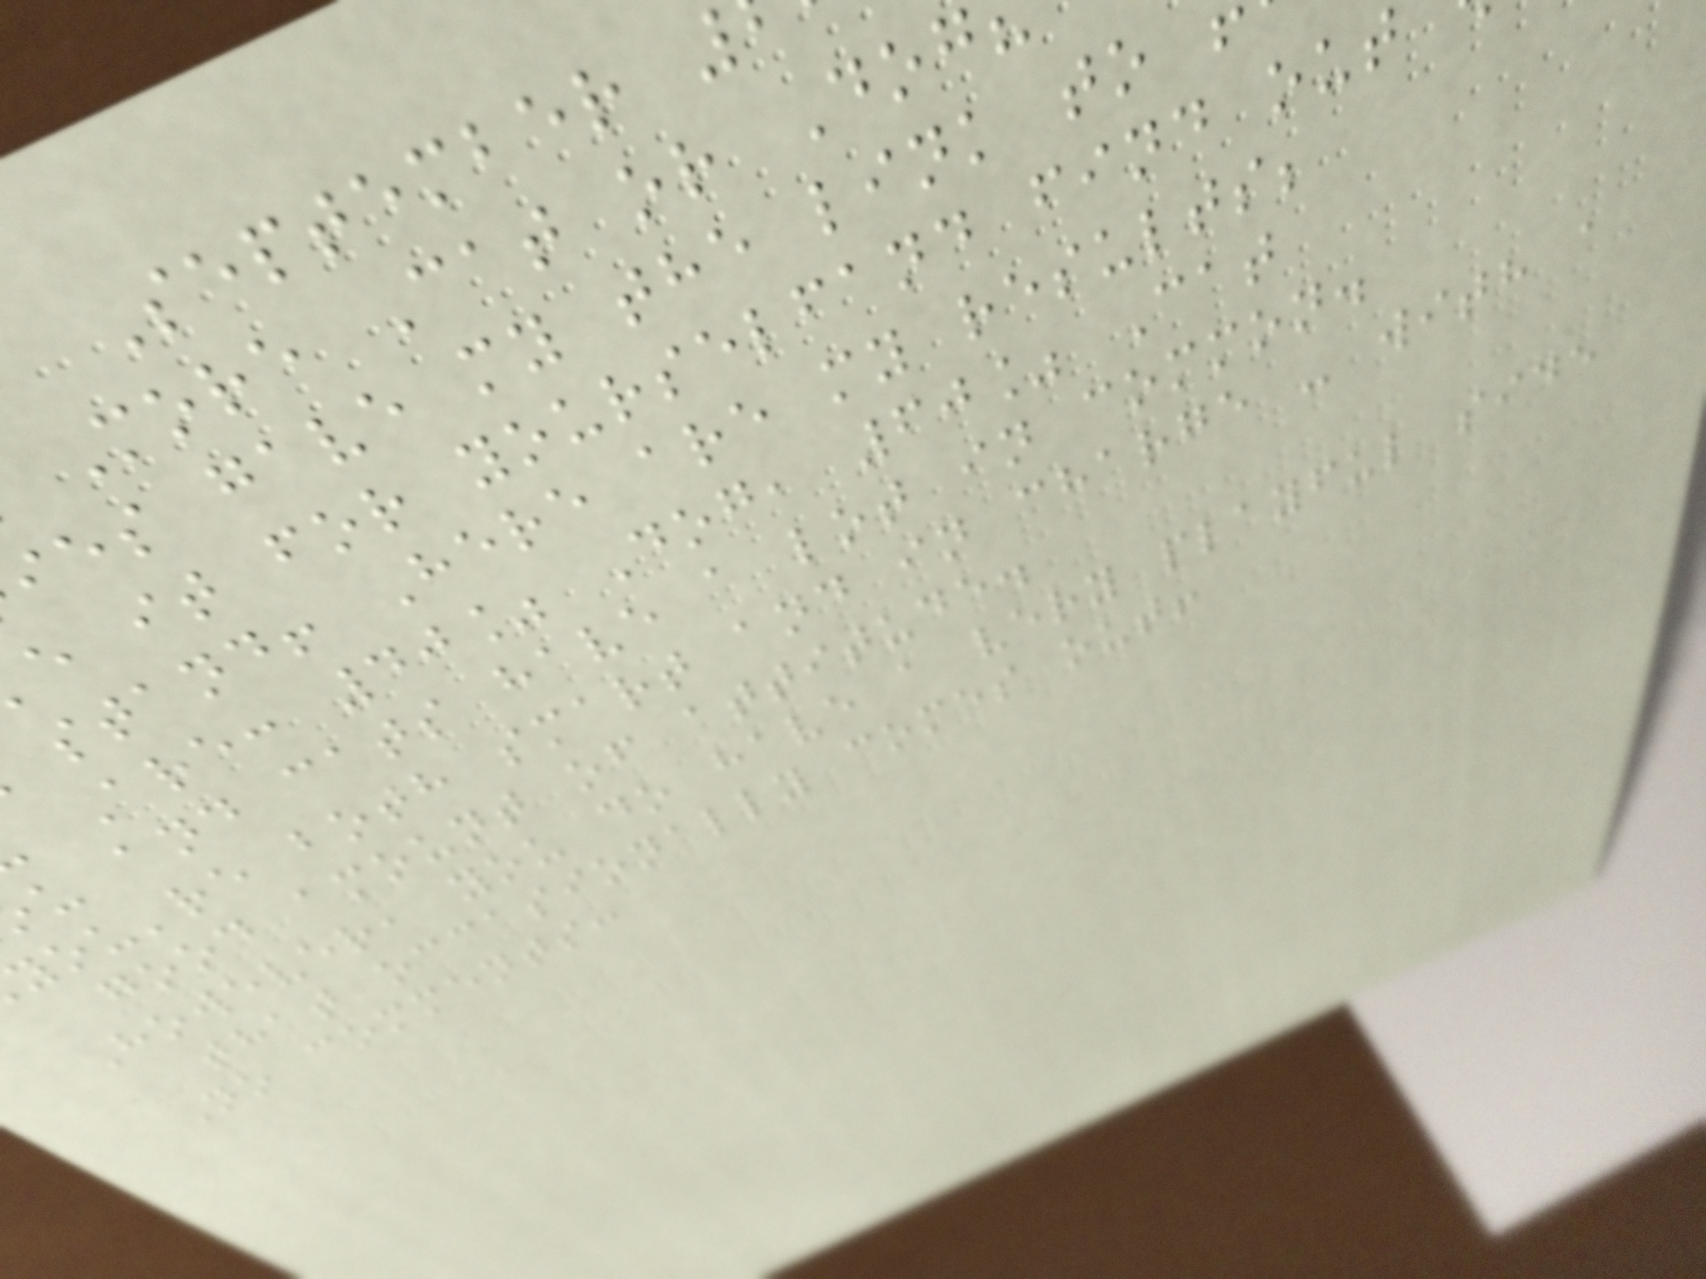September
More Cat or Dog
ies gave my the link to
e it for yourselfand find out
stand! Here are my results;
Are: 40% Dog, 60% Cat
u and cats have a lot in common.
you're both smart and in charge - with a
good amount of attitude.
However, you do have a very playful side
that occasionally comes out!
No comments:
